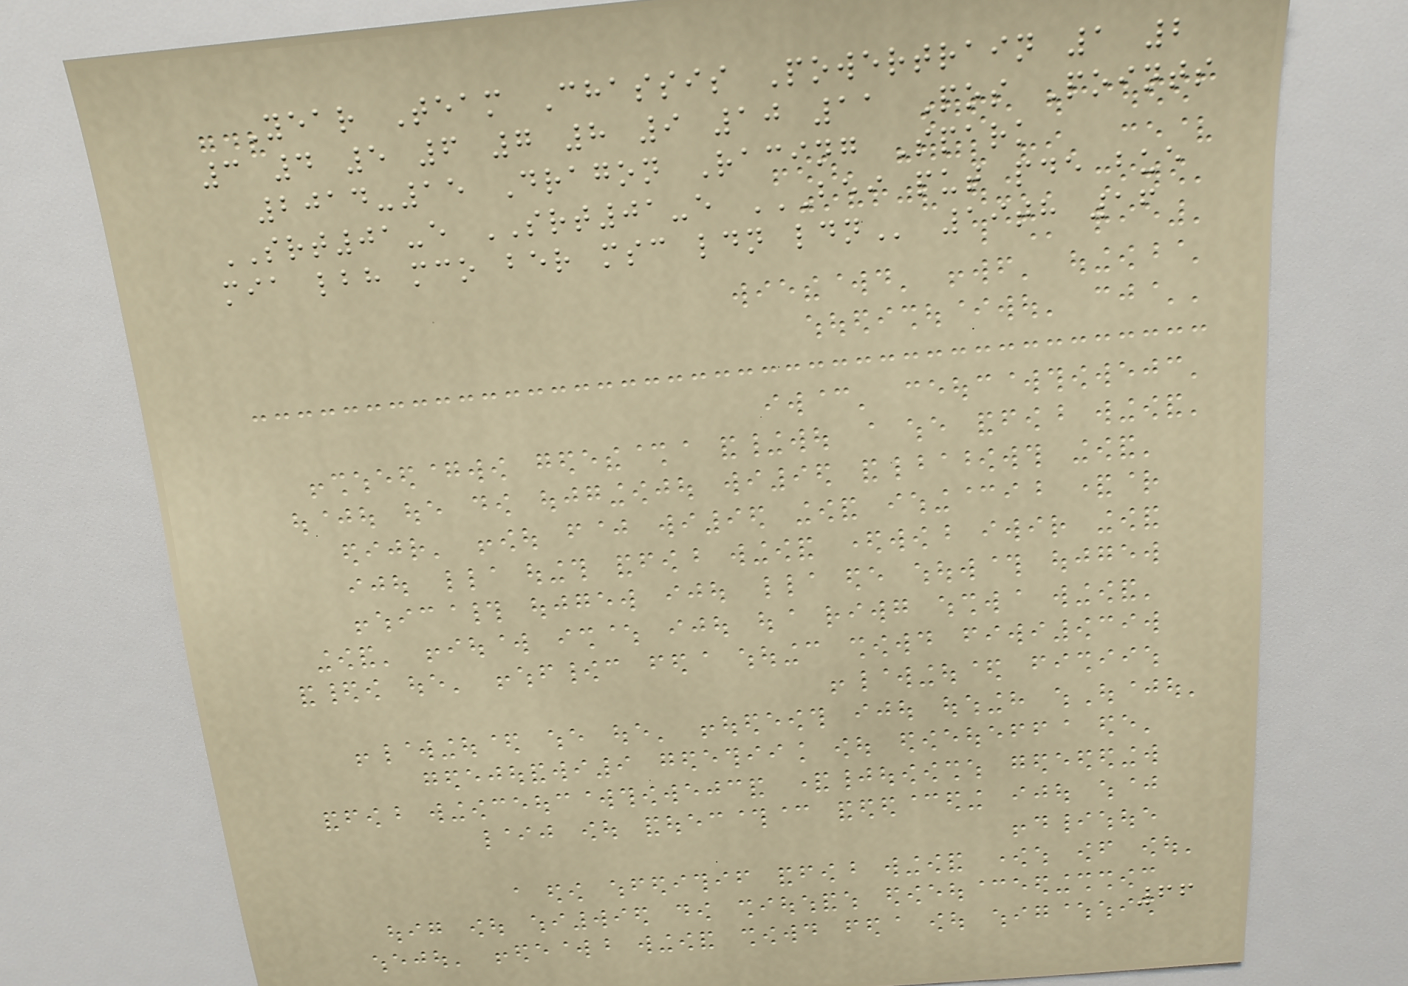Year Team Chassis Powertrain 1 2
3 4 5 6 7 8 9 10 11 Pos Points
2014-15 Dragon Racing Spark
SRT01-e SRT01-e BEI PUT PDE BUE
MIA LBH MCO BER MSC LDN LDN 19th 16
66
